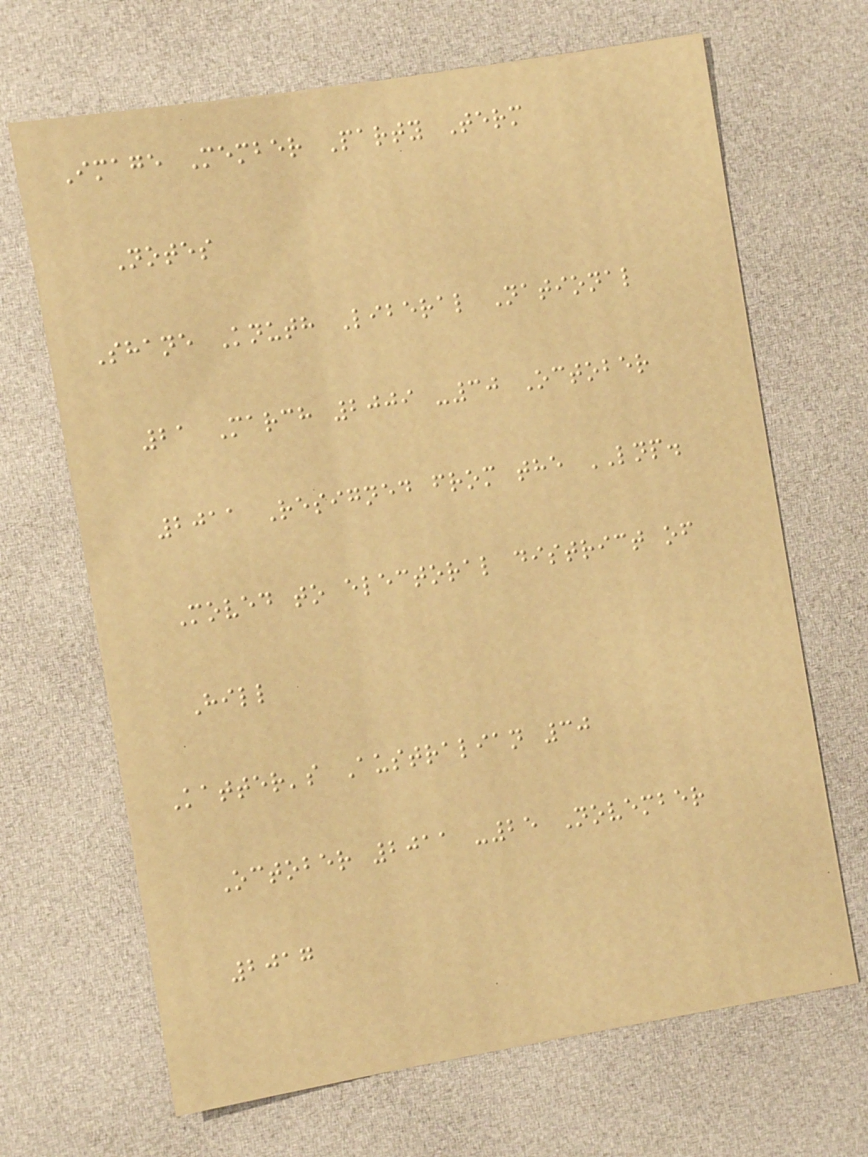Image Member Party Term
Notes
Shane Knuth Liberal National
21 March 2009 -30 October
2011 Resigned from the LNP.
Moved to electoral district of
Hill
Katter's Australian 30
October 2011 -25 November
2017
